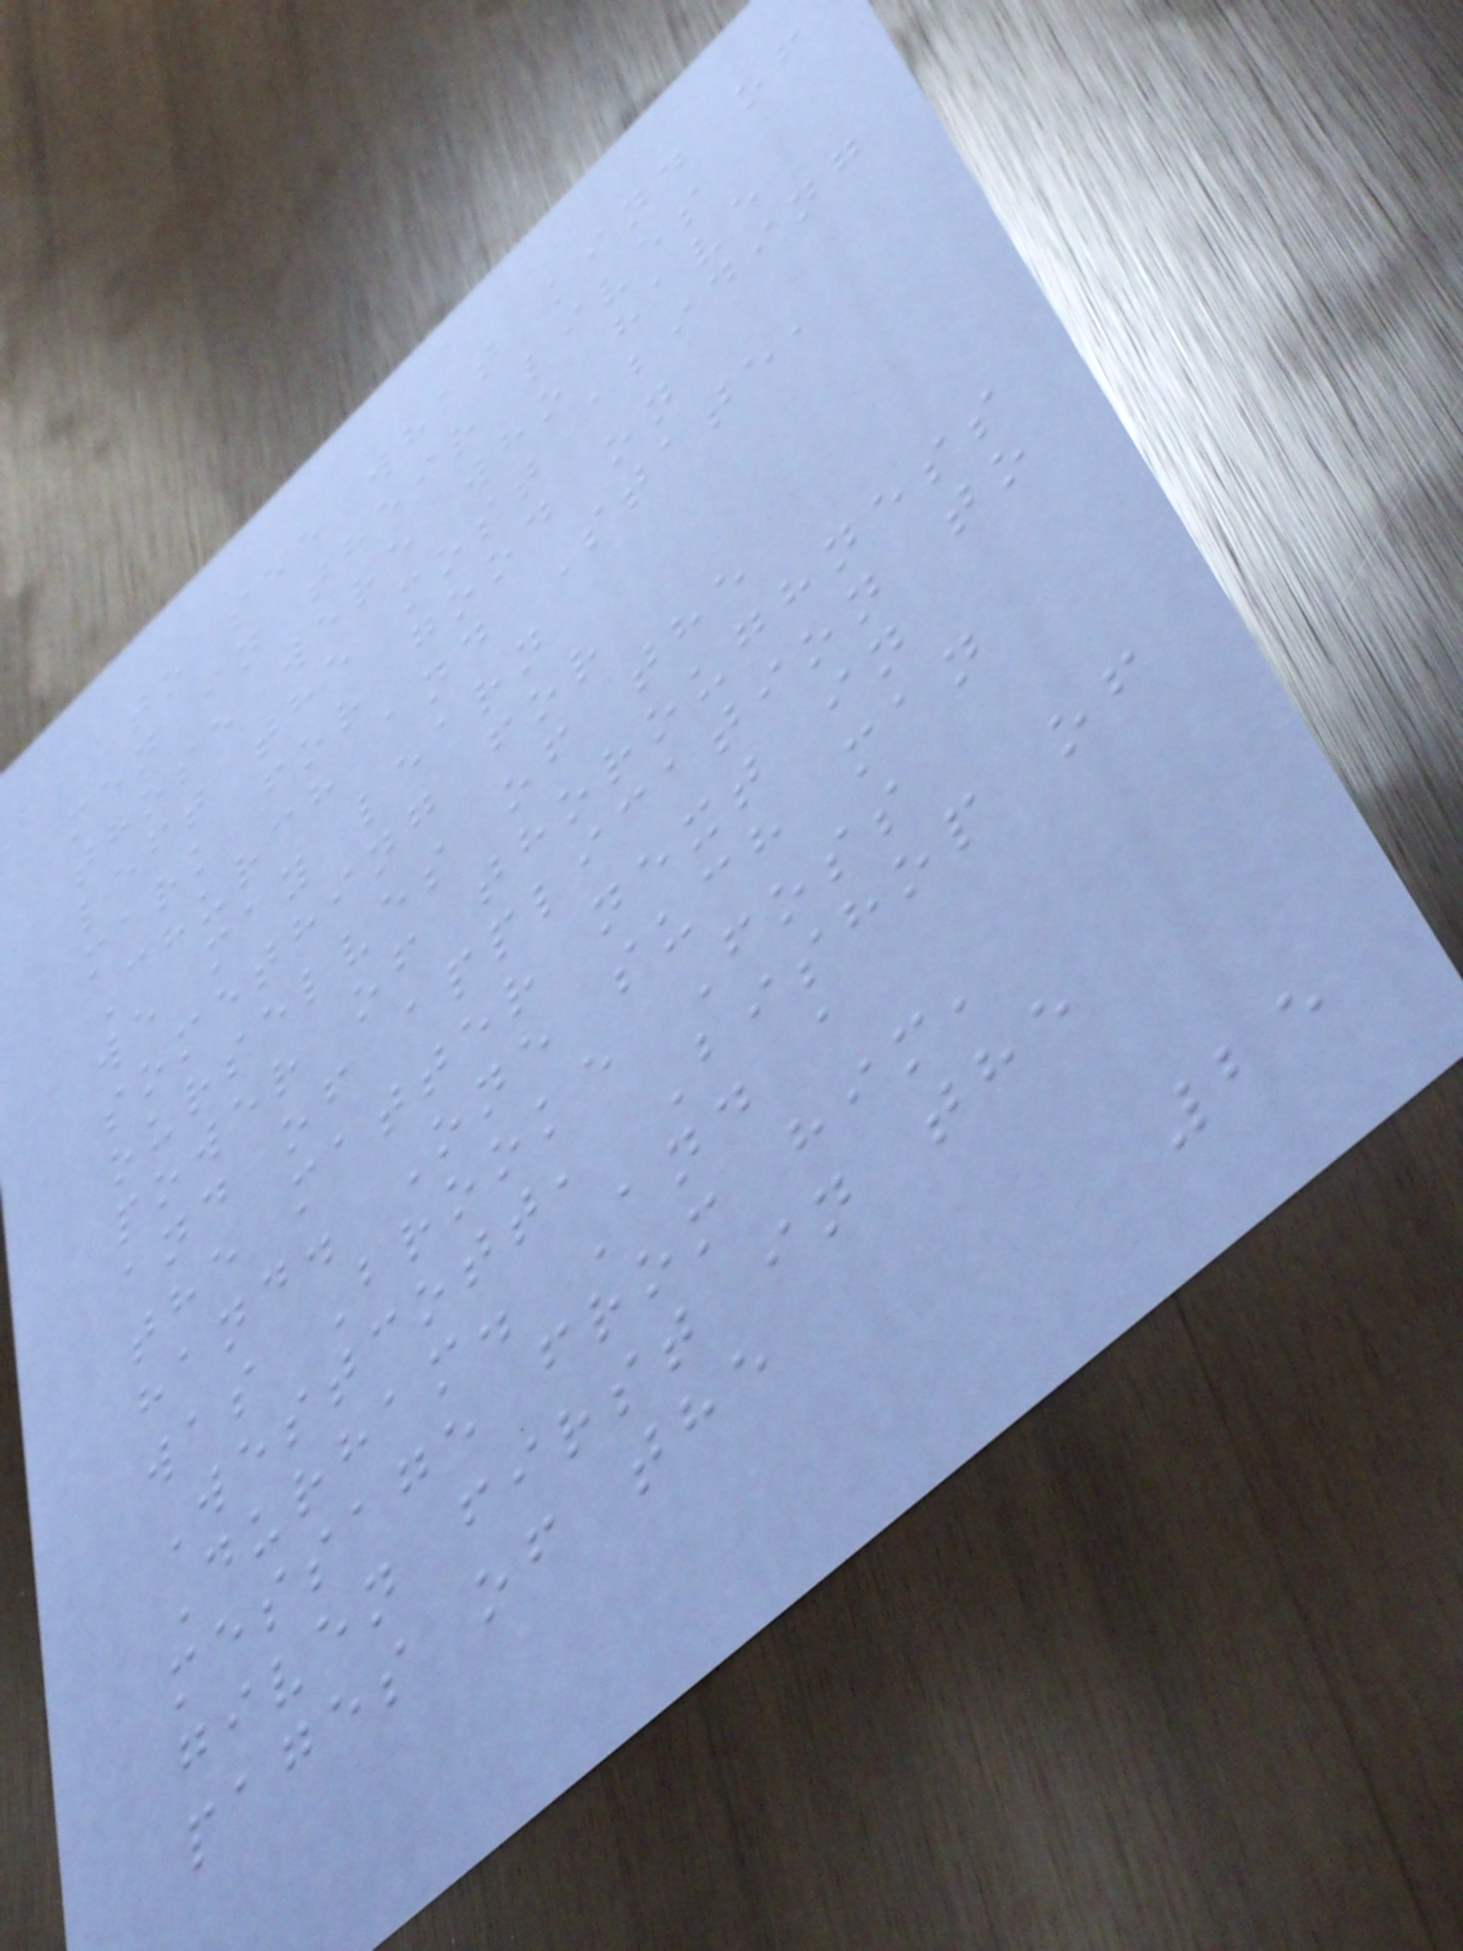to see what kind of
men in their lives
those were who have
left the most abiding
mark for good on
Church and State,
we may learn
something for
ourselves of the
power of thoroughness
and of application to
the matter next in
hand. One such man
was Brooke Foss
Westcott, Bishop of
Durham. And a
message from him,
given first in the
pages of the
25
